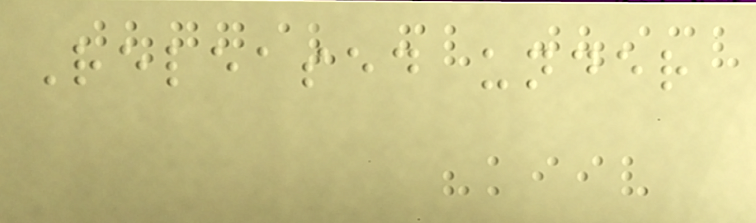Released under
